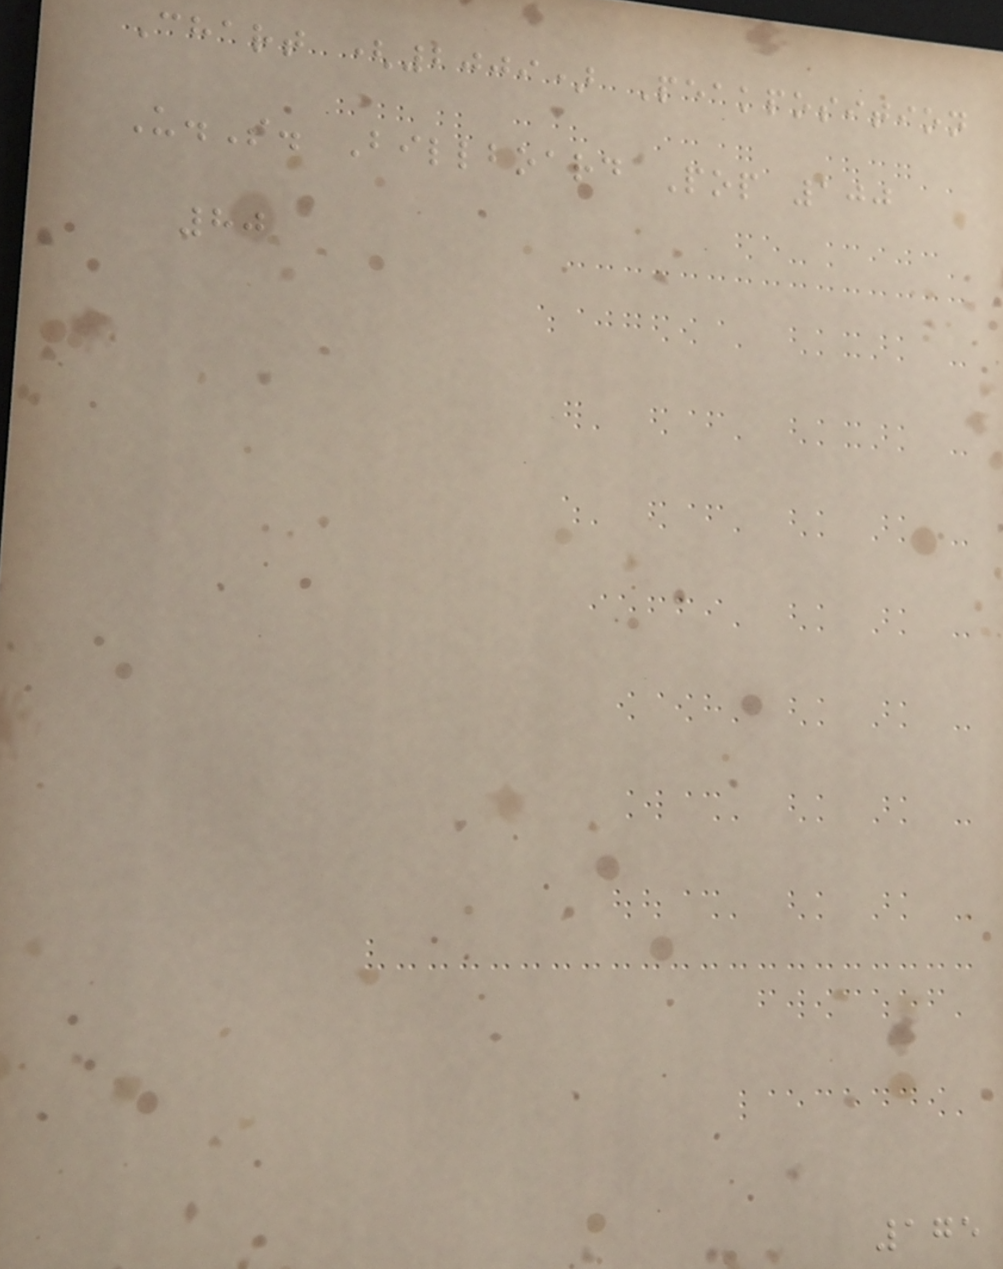Chart (2009) Peakposition
U.S. Billboard Pop 100
80
175
